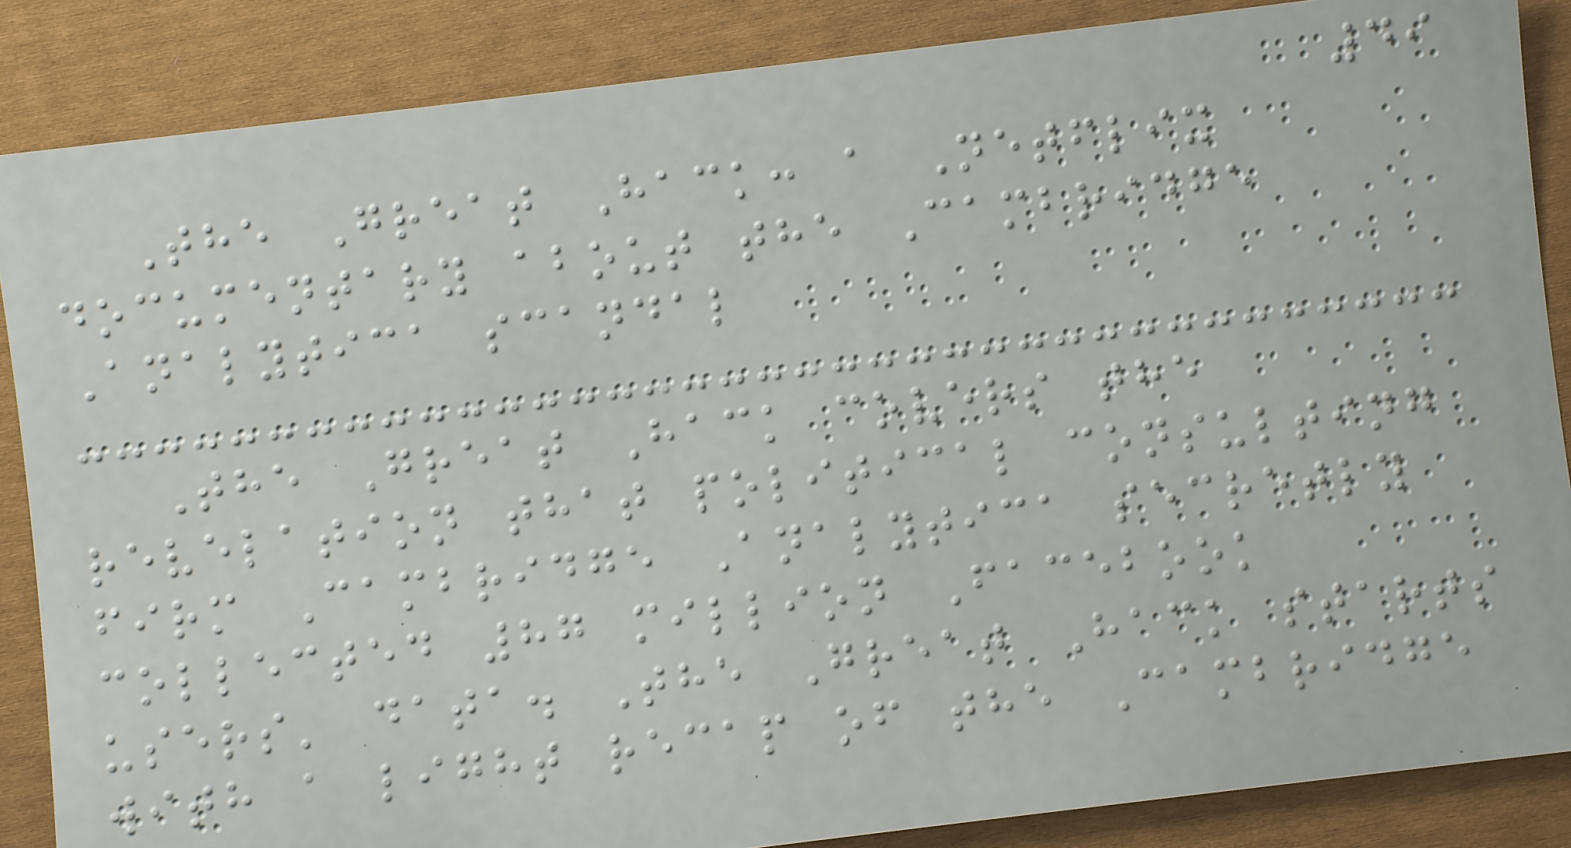49
The Great Hack: a Netflix
documentary about the Cambridge
Analytica scandal
The Great Hack covers the
revelation that political consulting
firm Cambridge Analytica secretly
collected 87 million Facebook
users' data. The Great Hack starts
with a light recap of the Cambridge
